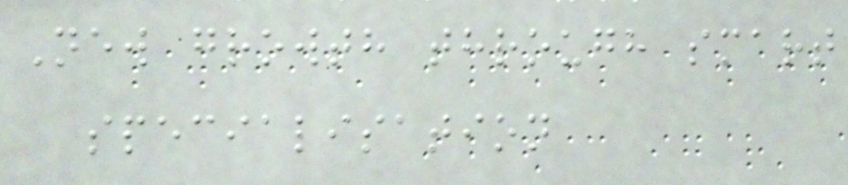New growth through smart
specialisation
